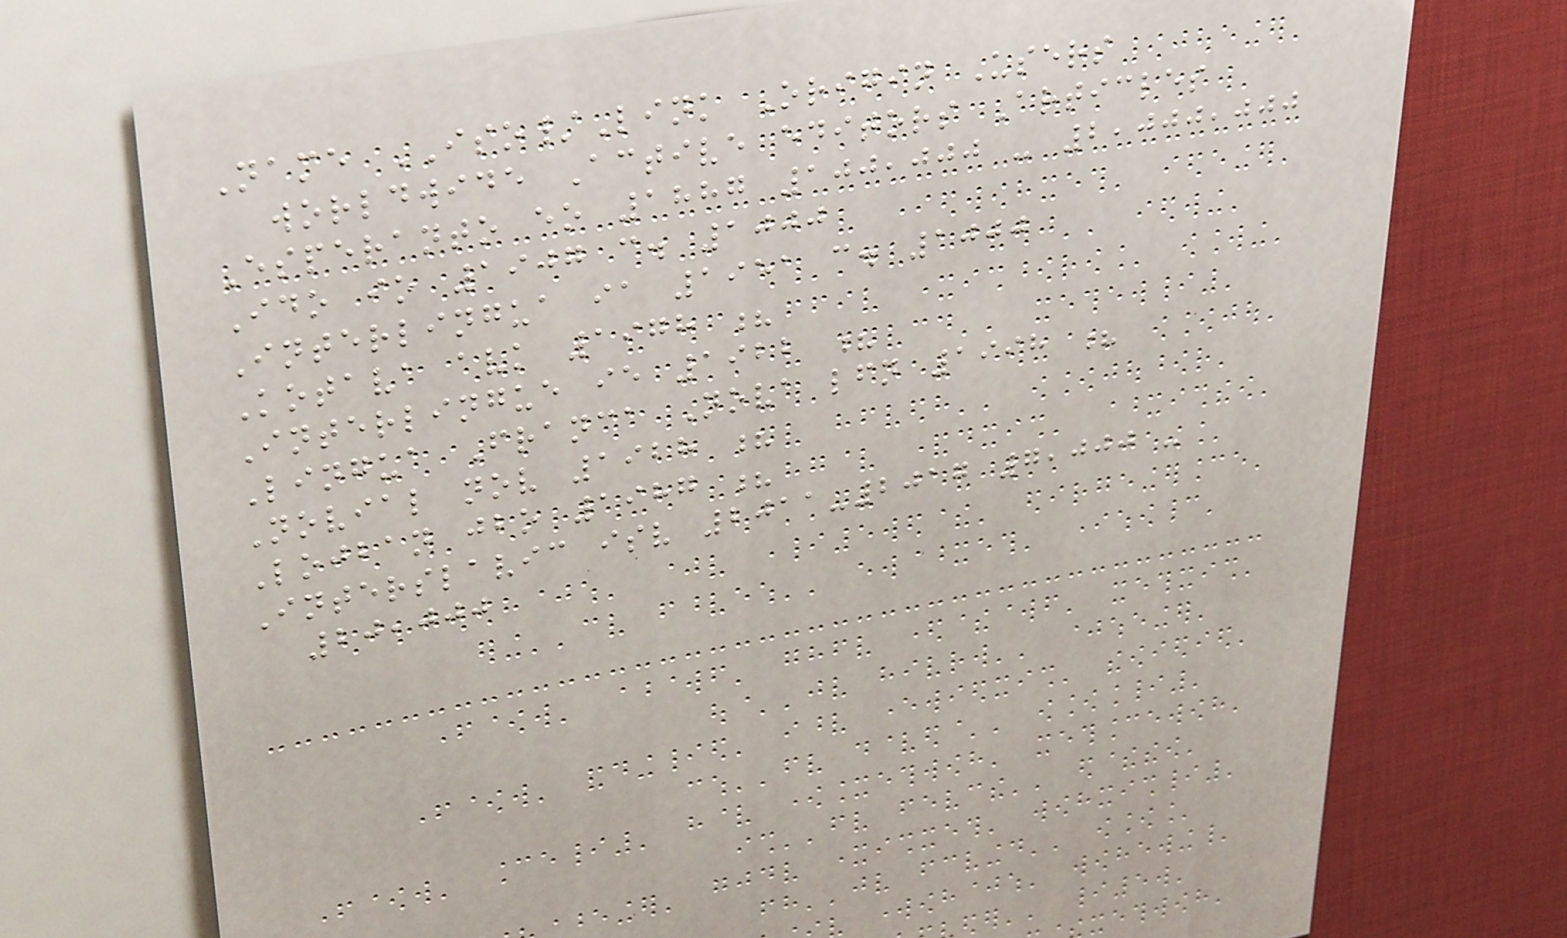Name ISO/Link Origin Users
worldwide Active editors Articles
Esperanto eo 1887 100,000 - 2,000,000
Ido io 1907 c. 1000
Interlingua ia 1951 c. 1000
Kotava avk 1978 ?
Interlingue ie 1922 ?
Lingua Franca Nova lfn 1998 ?
Novial nov 1928 ?
Lojban jbo 1987 ?
Interslavic isv 2011-2017 7,000 -
20,000
